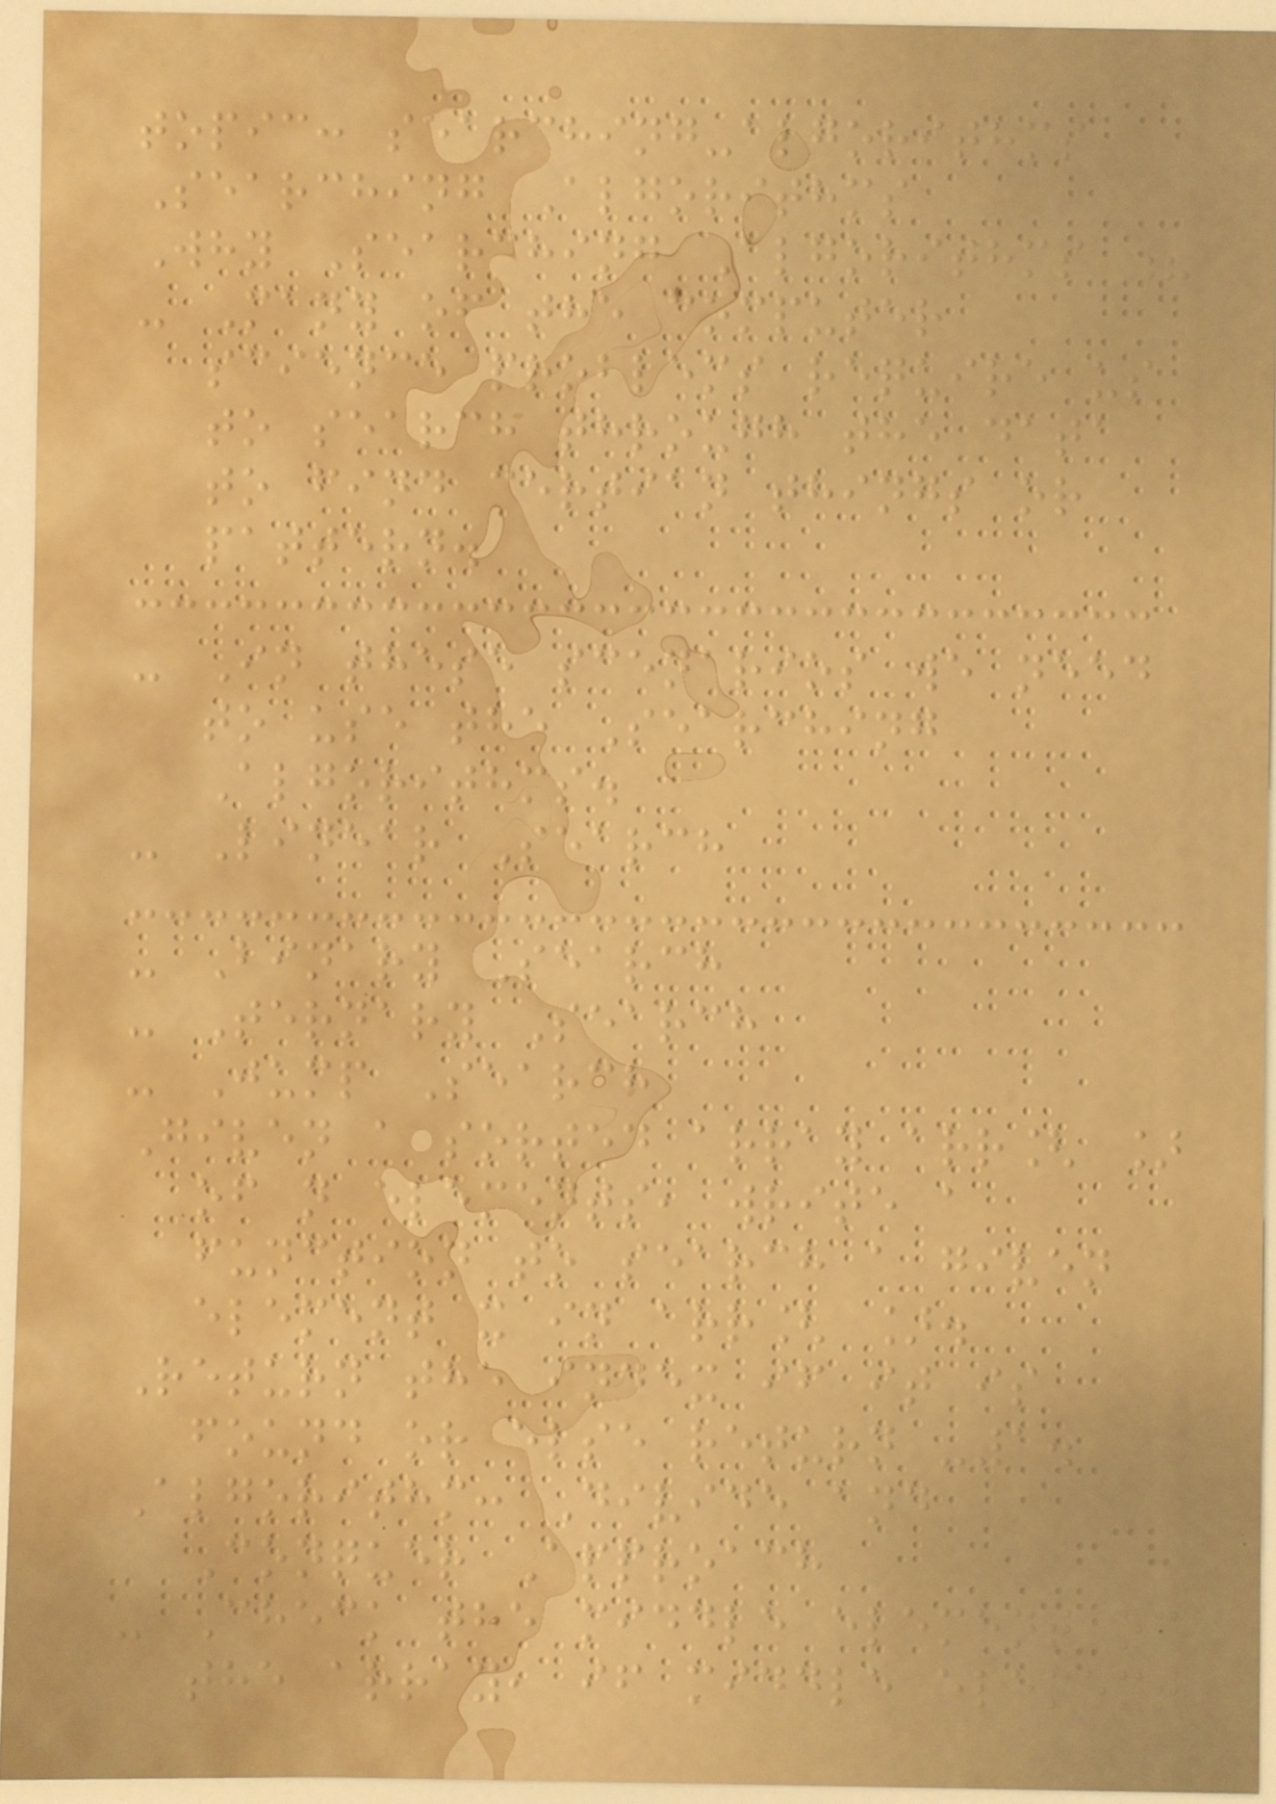topic: searching-algorithms
Searching Algorithms
Why Searching Algorithms ?
- Many of the computer
science problems require us
to search through the data
to find certian things or
pattern.
- In these scenarios we need
to use the Searching
Algorithms.
- Linear Search
- Binary Search
- Ternary Search
- Jump Search
Given a sorted array arr[ ]
of n elements, write a
function to search a given
element x in arr[ ].
Return the index if it is
found or else return -1.
Algorithm: Divide and
Conquer Approach
- Check the middle element of
the array, if middle element
